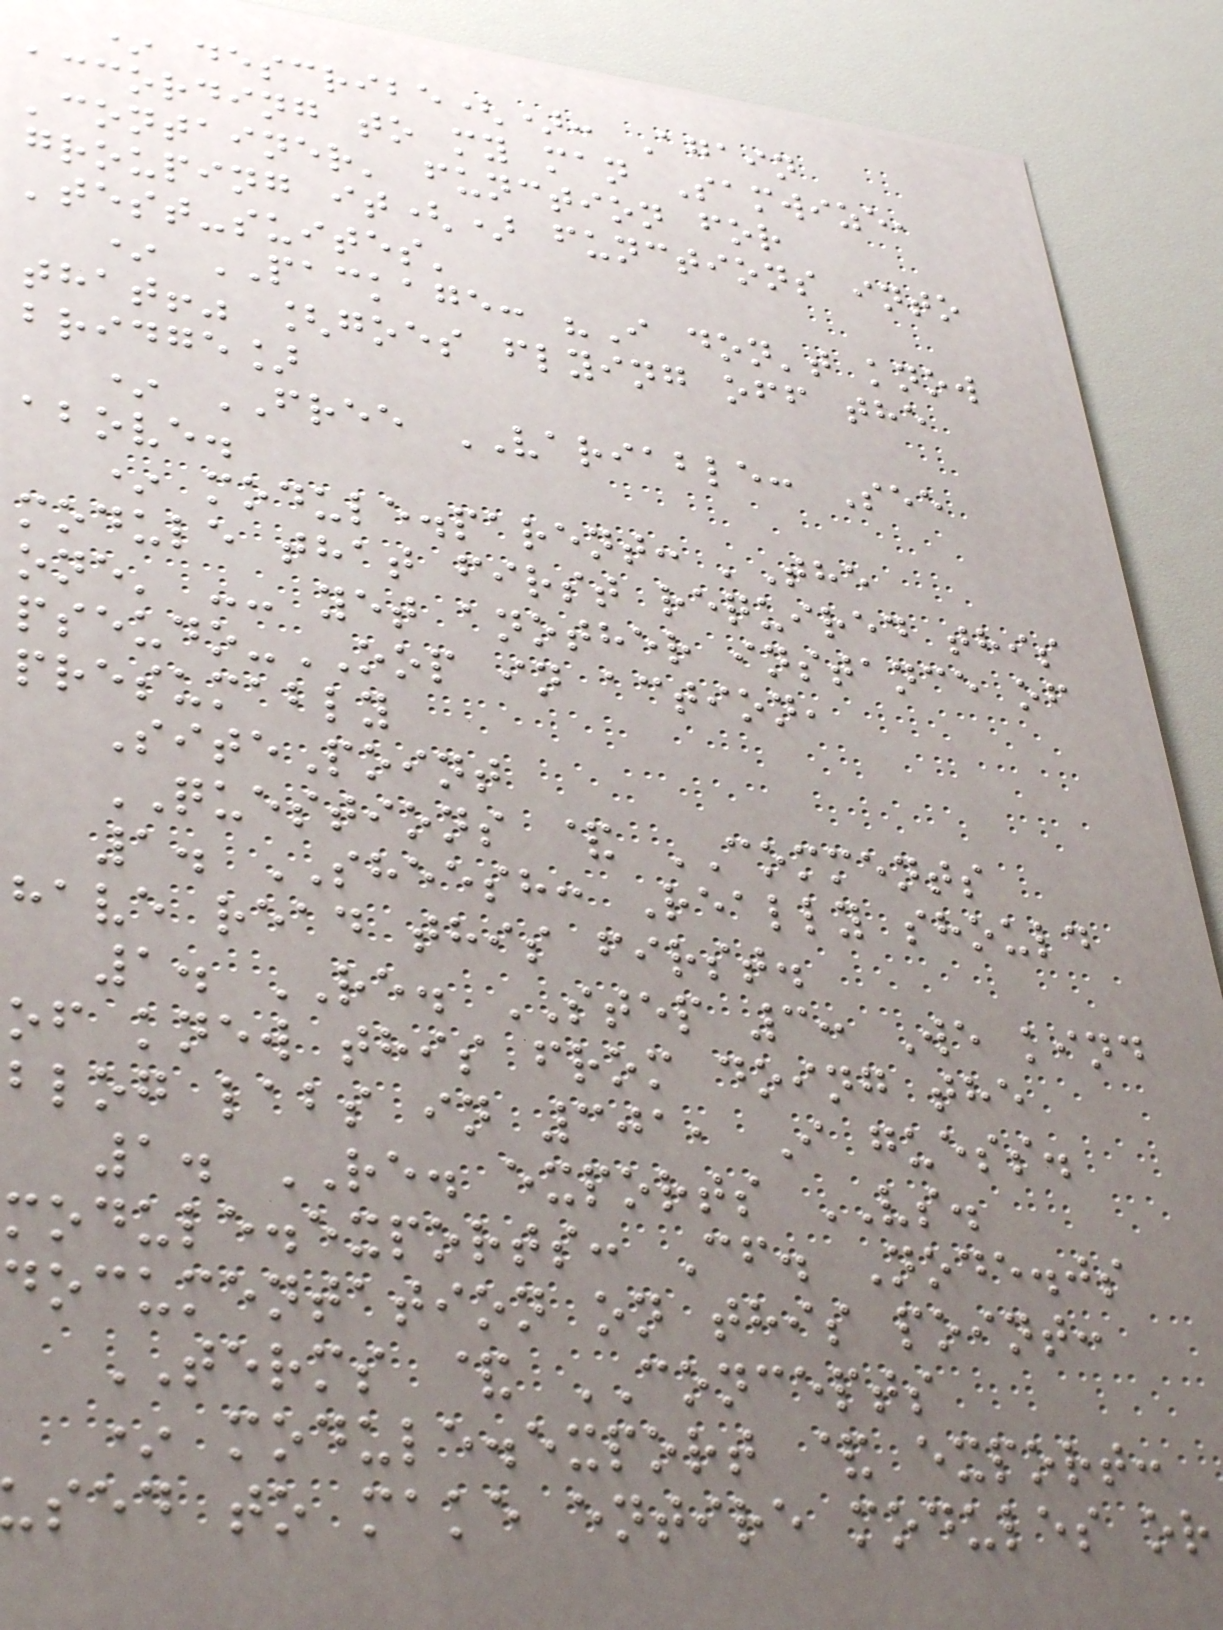* describe(): Again
according to my man Samwize,
'container' function for
grouping it() functions into
'test-suites'
* PACKAGE: "I don't know
that!" [goes flying off the
bridge]
* FREE VARIABLE: See
above.
* module.parent: 'The
module that first required this
one' -- yet another instance of
pseudo-OOP in action,
presumably
SitePoint
QUESTIONS & COMMENTS
1. SHEESH: Really should
have read this first.
1. RE. STEP 3: We kind
of knew this from doing the
blog labs in 301, I guess.
1. RE. exports VS.
module.exports: Cf. Node.js
documentation on this point:
TERMS & CONCEPTS
* module.export & export:
sed to make entire modules or
